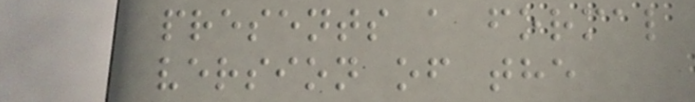presents a formal
version of the
